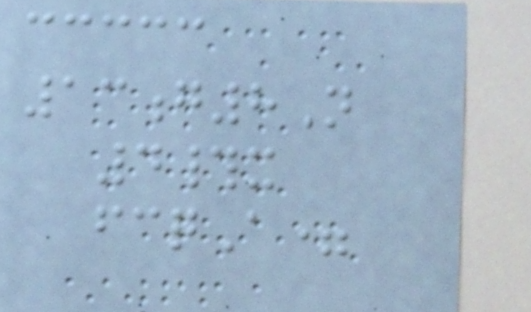13g8N
4#x
fcqA=
